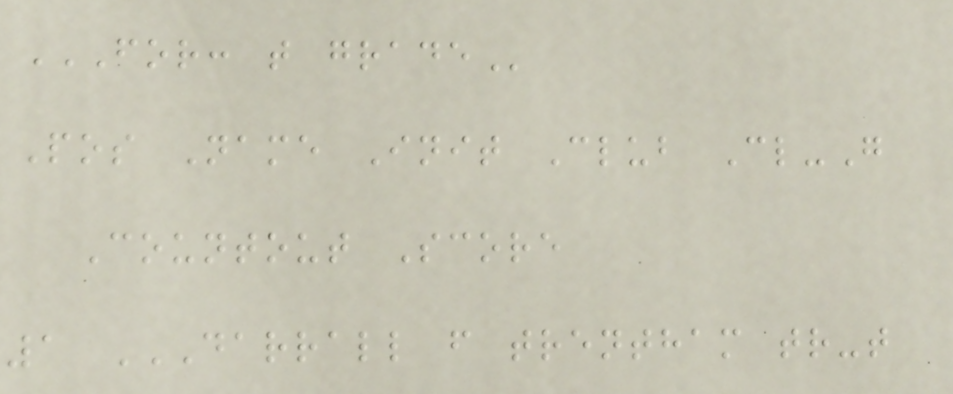FOR: T GRADE
Pos Name Init Club Cl-G
Countout Score
1 DARRALL F TRENTHAM TR-T
